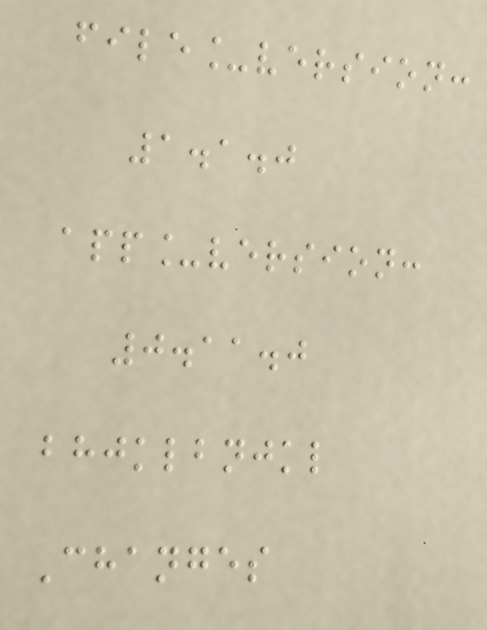file_version:
1.1.0
app_version:
0.11.0
bhjklbnjkl
Changes
